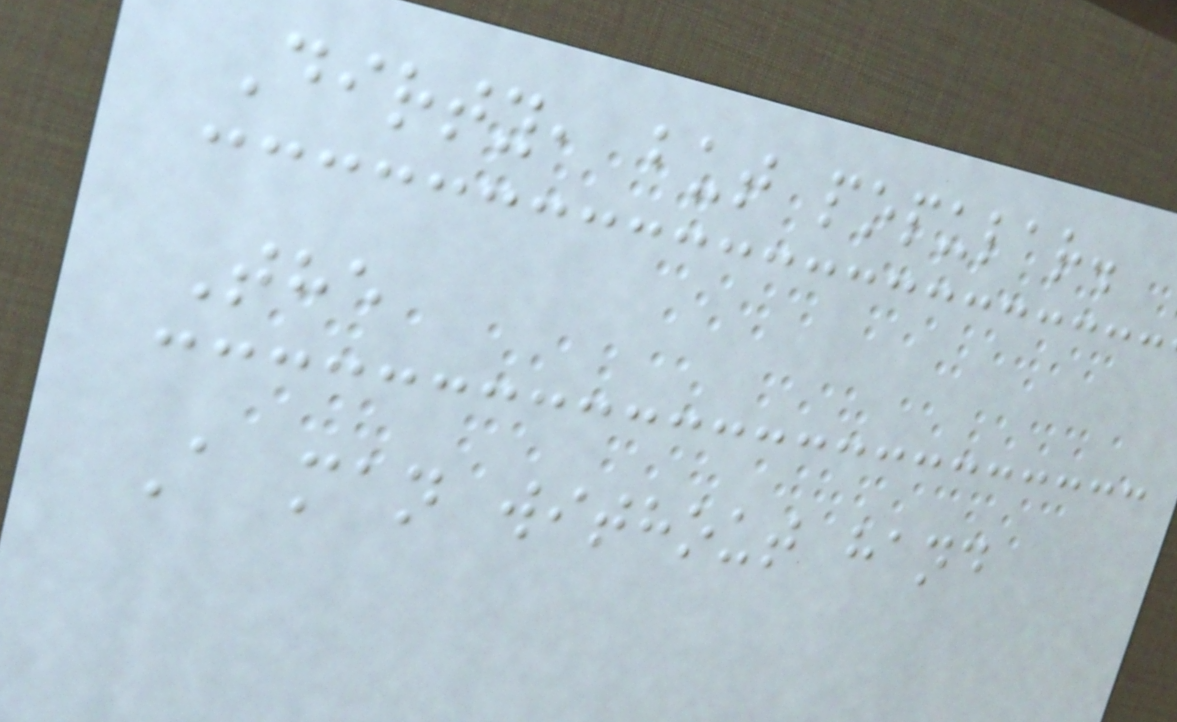Dirty, but popular.
The
A man without hand
